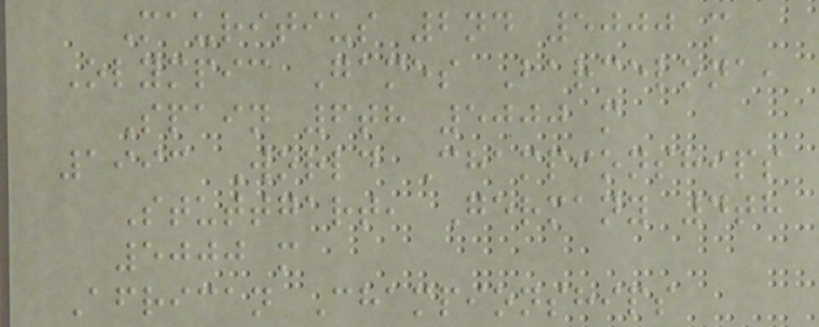Mauritius 2nd 5000 m
Olympic Games Barcelona,
Spain 6th 5000 m
1993 World Championships
Stuttgart, Germany 4th
5000 m
African Championships
